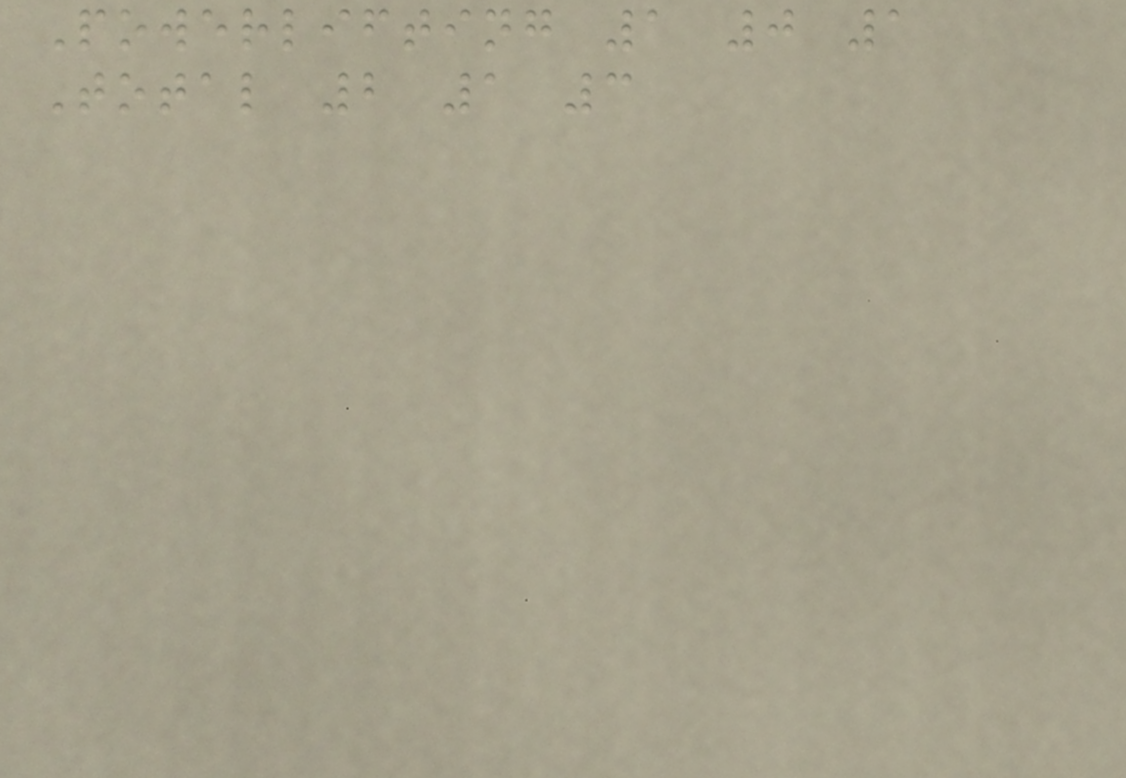Powerlifting 1 0 1
Total 2 1 3
